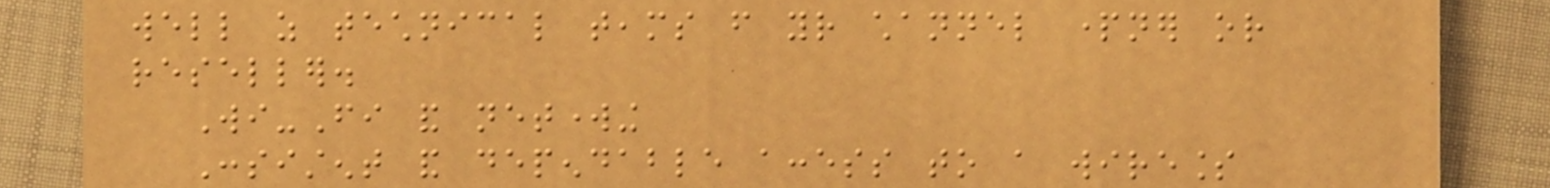well as technical teams from your channel partner or
reseller.
Wi-Fi and networking
Consistent and dependable access to a wireless
